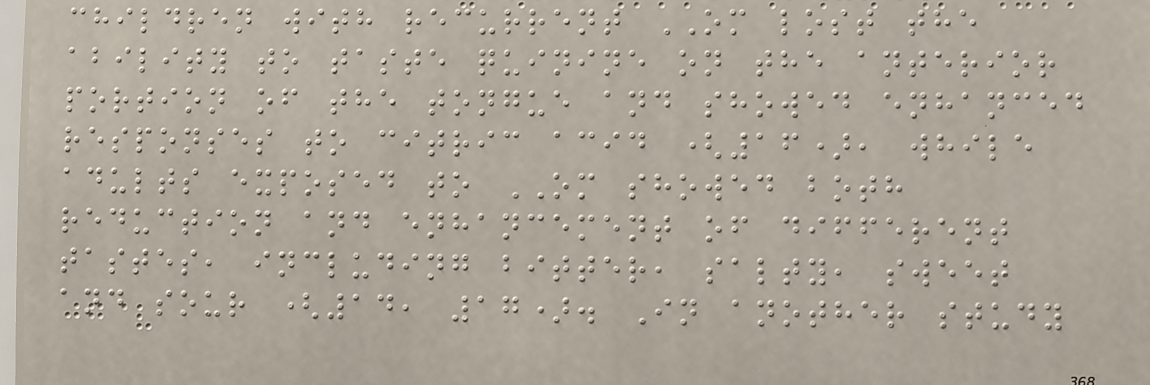children with recurrent OM lost the
ability to taste quinine on the anterior
portion of the tongue and showed enhanced
responses to citric acid (16), while
adults exposed to OM showed both
reduction and enhancement of different
tastes, including bitter, salty, sweet
and sour (14, 17). In another study
